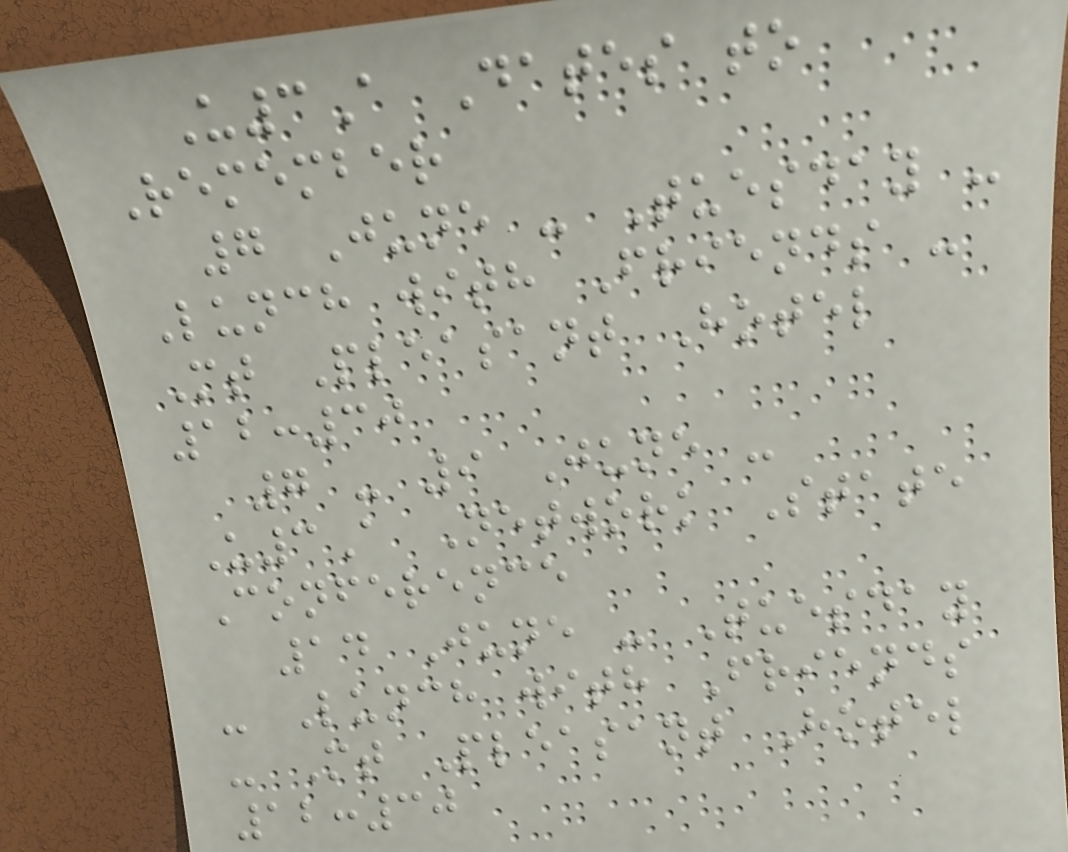U3A Dates to
Remember
7 June - Tuesday -
Lunch with Friends -
Mt Pleasant Hotel
12:30
7 - 9 June -
U3A Network State
Conference
14 June - Tuesday
- Lunch with Friends
- Mt Pleasant Hotel
12:30
